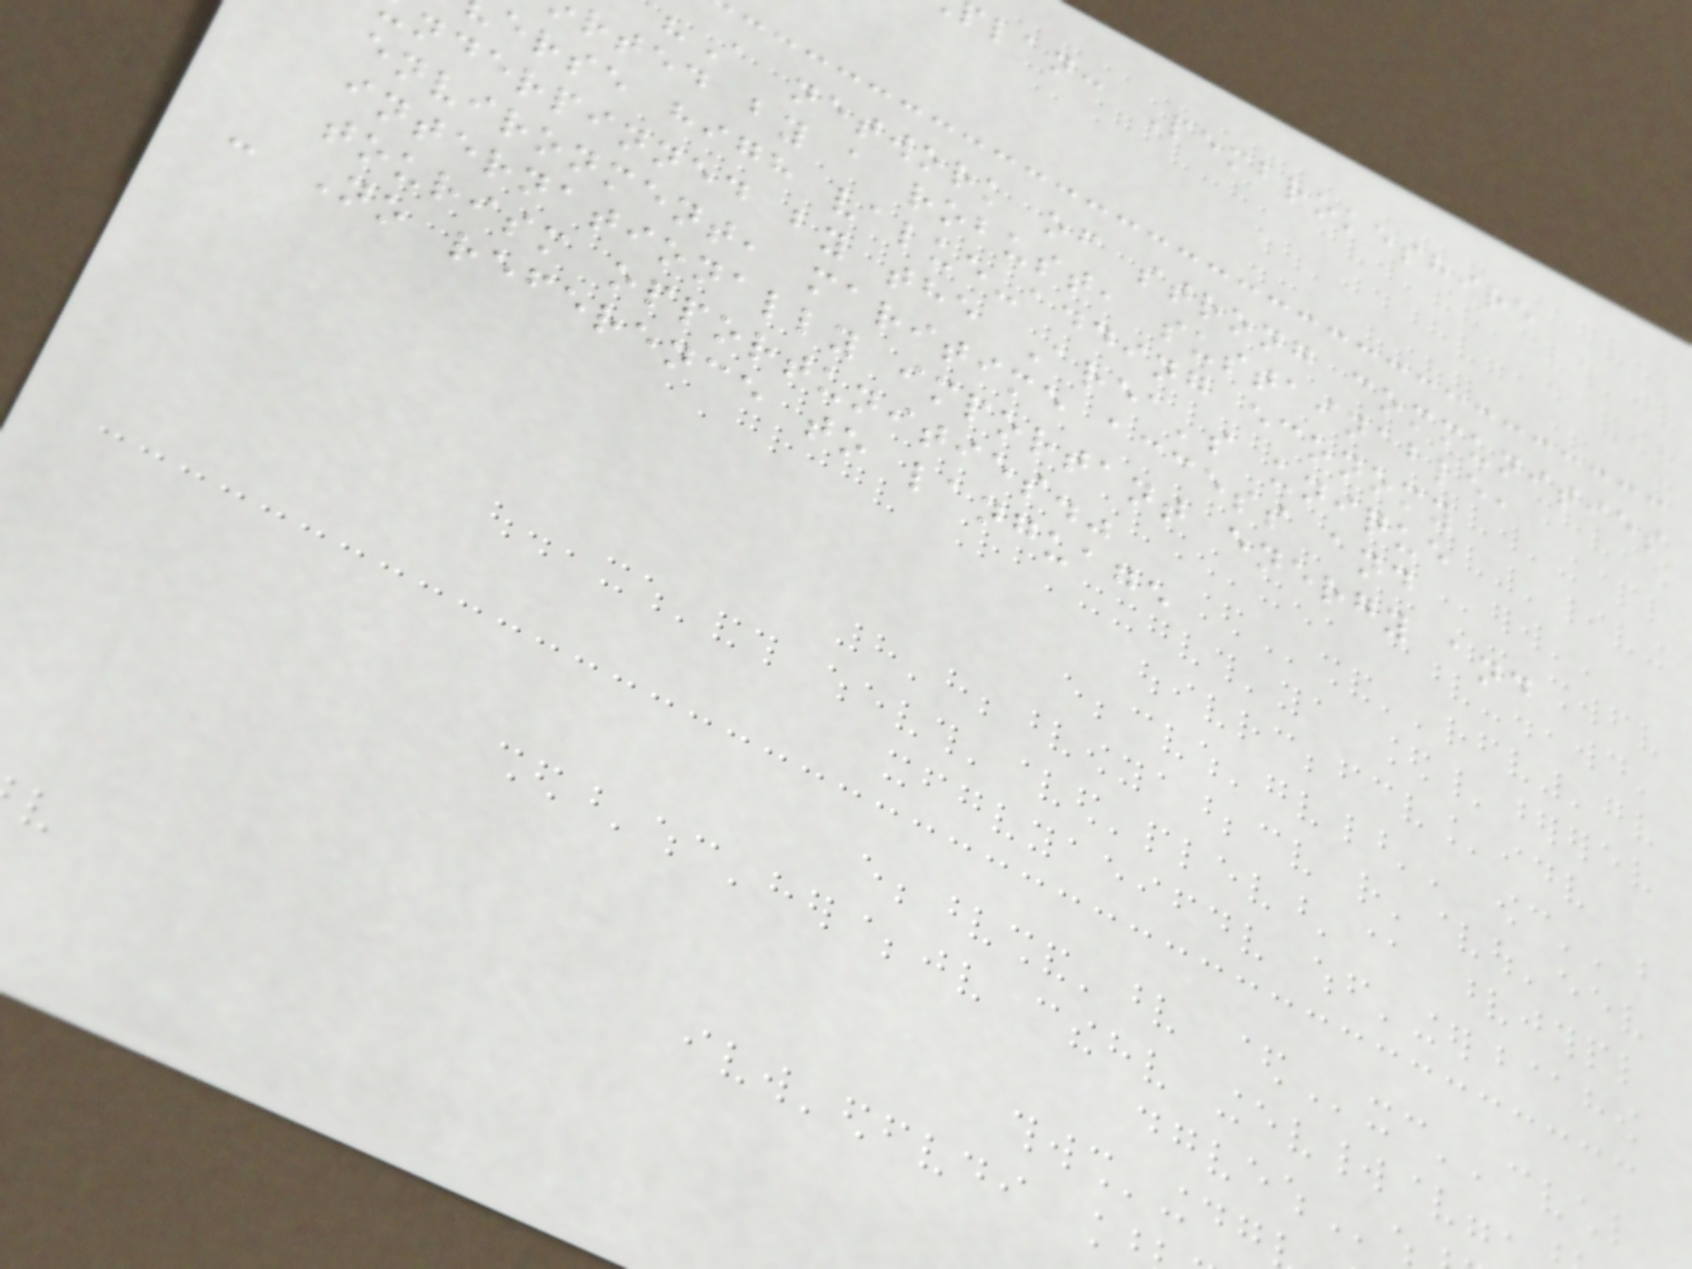lan: Pembrokeshire
"A network of strong communities
rted by a robust, sustainable,
erse high value-adding economy
nderpinned by the Area's unique
environment, maritime access and
internationally important energy and
tourism opportunities."
- No reference to language
